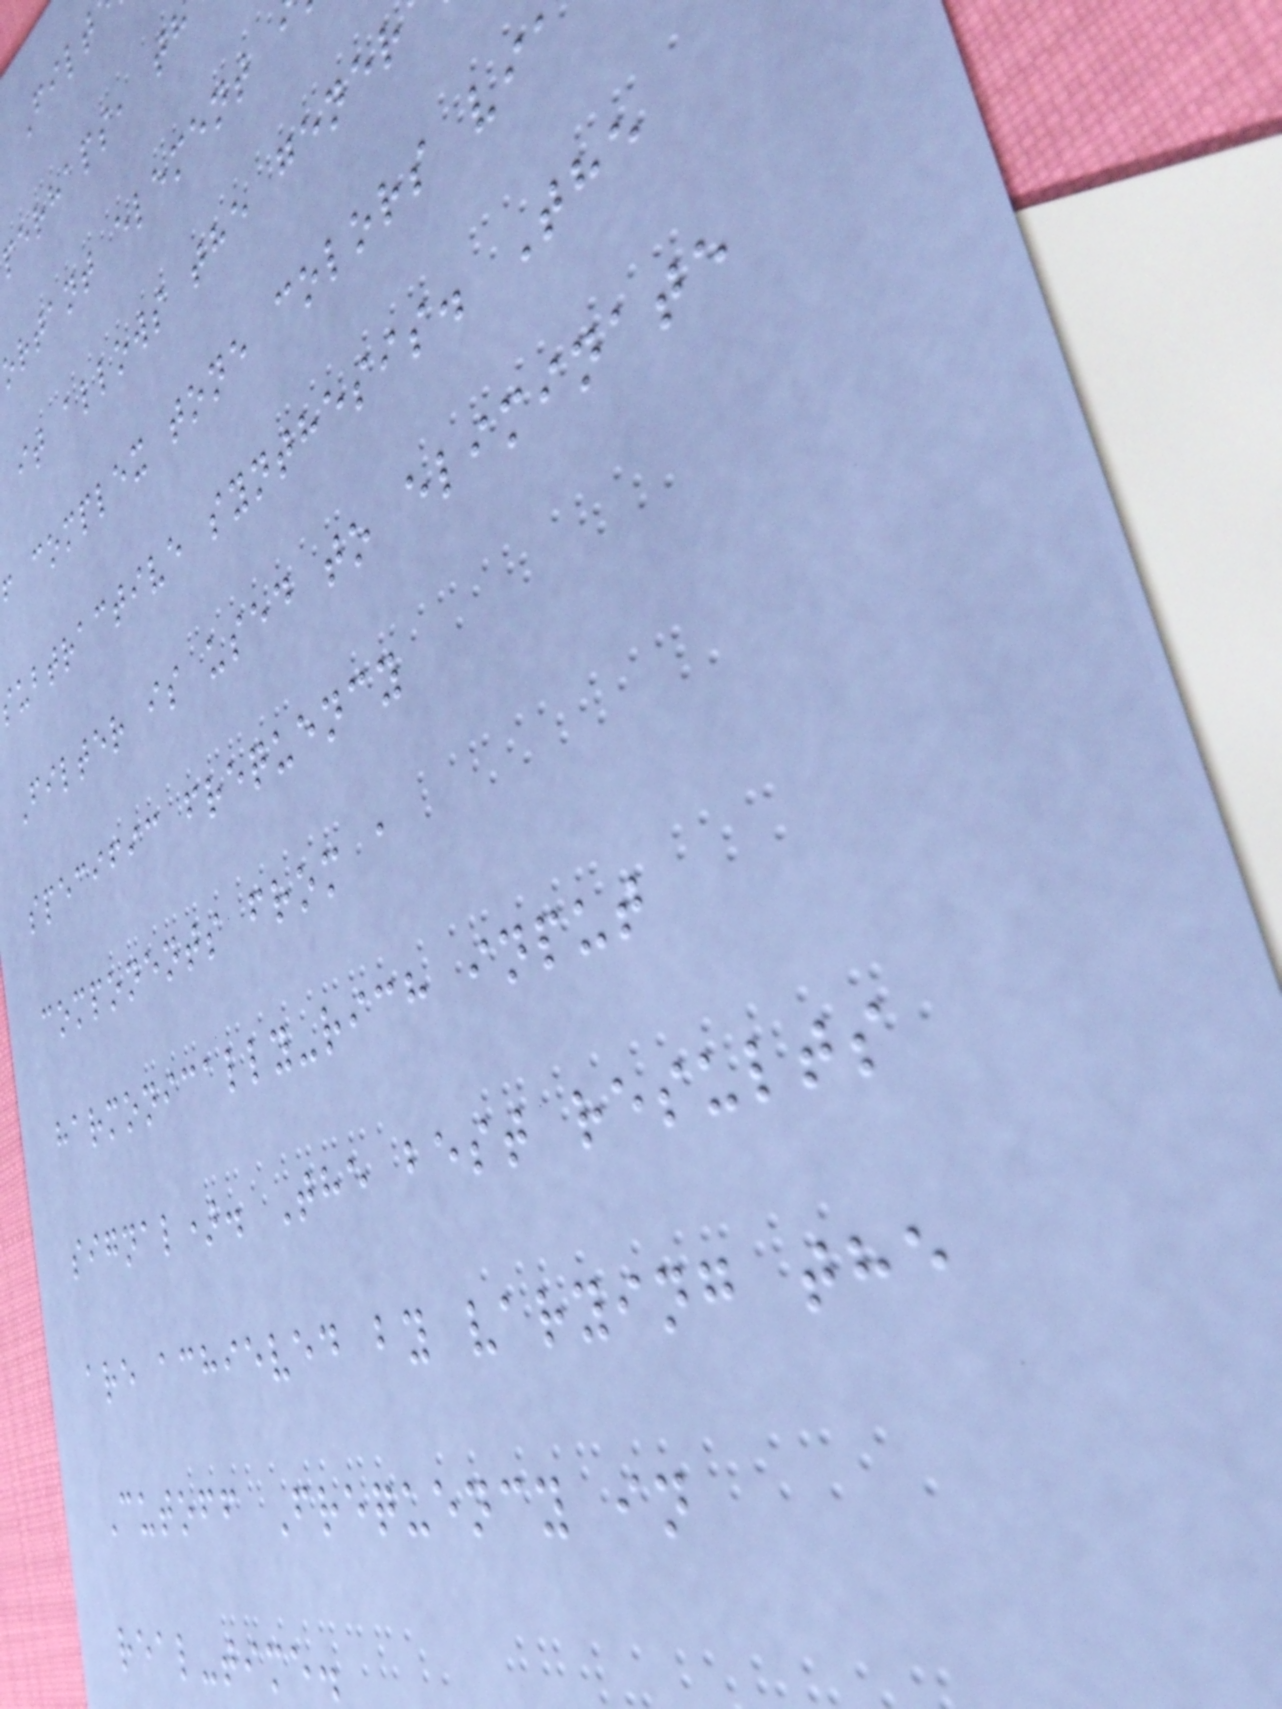perhaps, th
ortant element
it allows the gener
f complex tone colors via
subtractive synthesis. The
Filter is used to eliminate
specific frequency
components from a
harmonically-rich input
signal). The best results
are achieved by varying the
Cutoff Frequency in
real-time.
